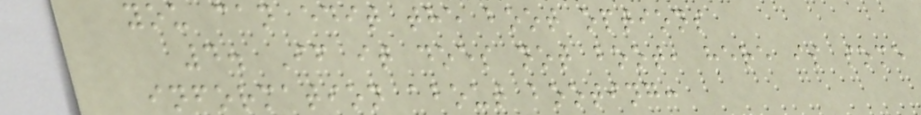you can edit the boot options
4. If it does not boot, here is some
information about booting:
